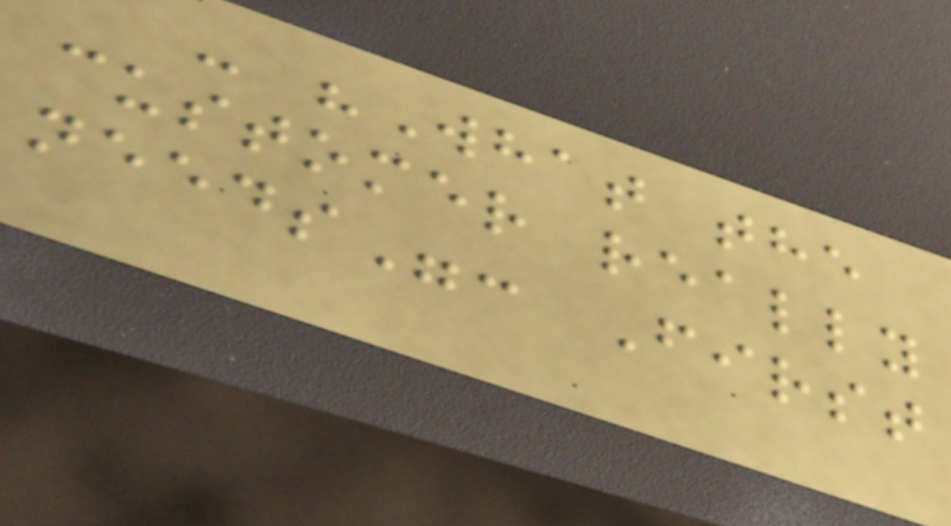- "What the
customer really
needs": First
